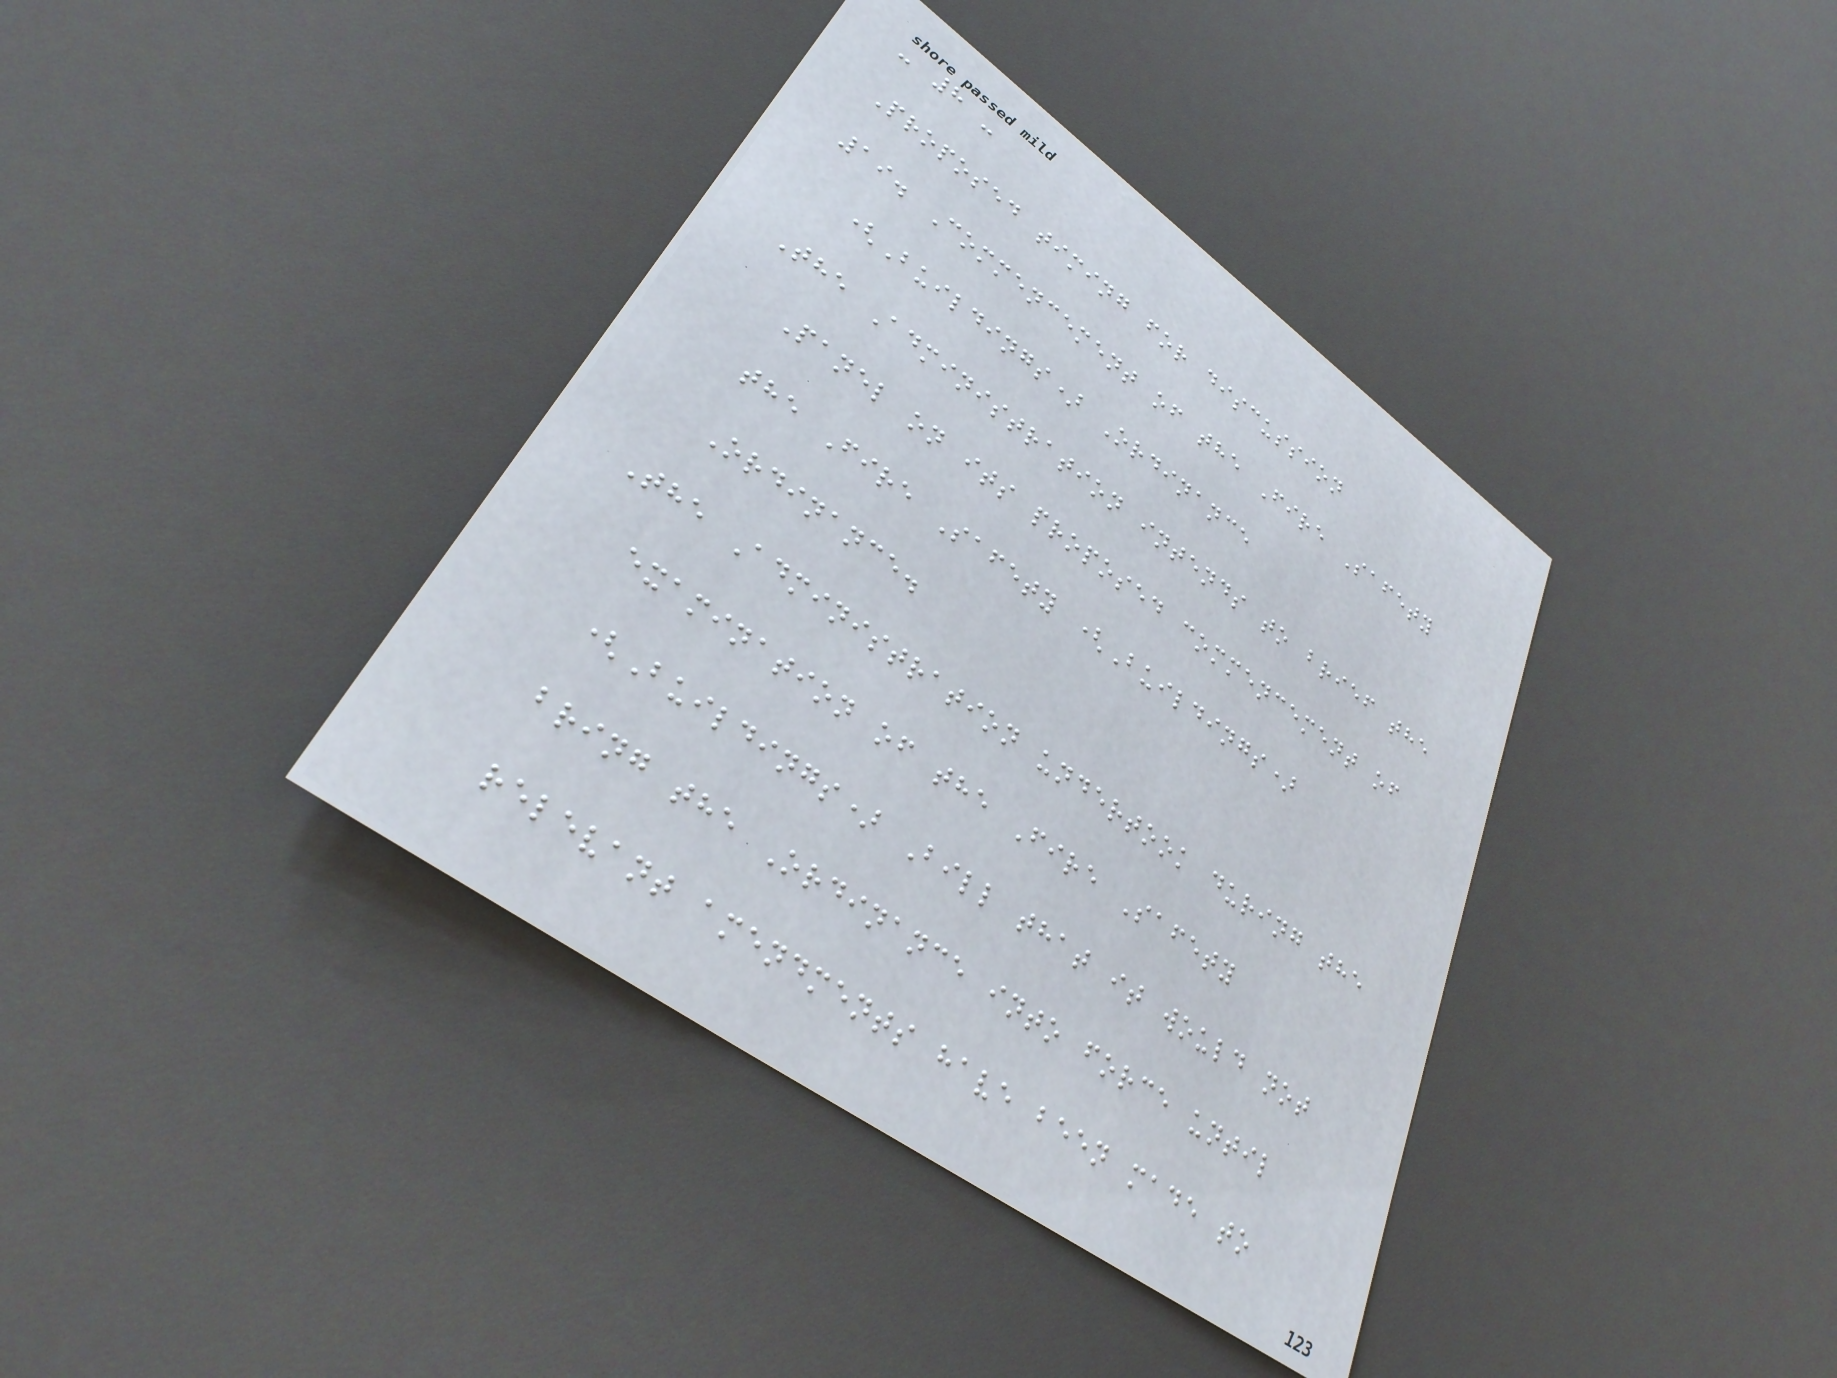- 8 -
Proposed timing for discussion
19. Commencement of the Fire Safety
(Buildings) Ordinance
The Administration intends to brief the
Panel on its proposed commencement of
the Fire Safety (Buildings)
Ordinance.
The Administration undertook during the
examination of the Fire Safety
(Buildings) Bill that it would not
bring the Ordinance into force until
relevant amendments have been made to
